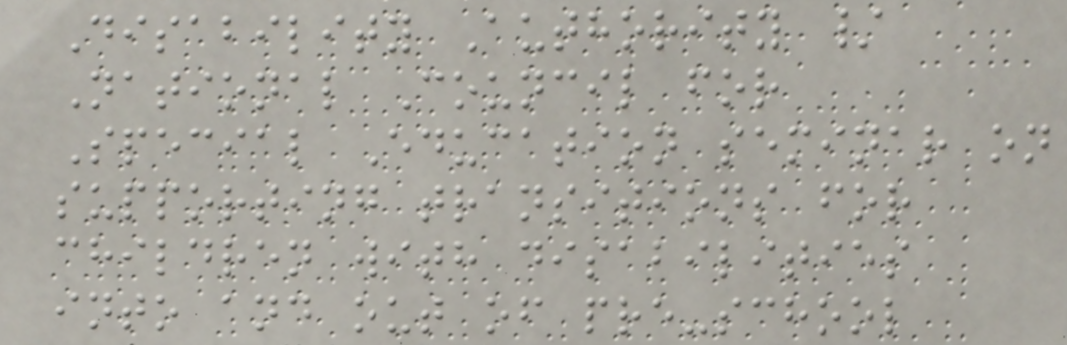Disability Authority /
National Council for
Special Education seminar on
supporting transitions for
children with disabilities
into and out of pre-school
